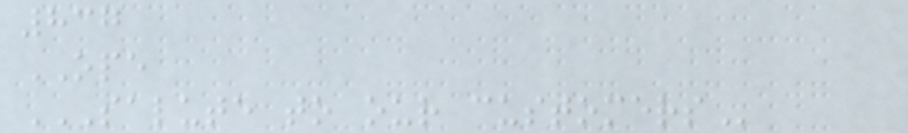837
OPE
SALUTE TO OUR CUSTOMERS
